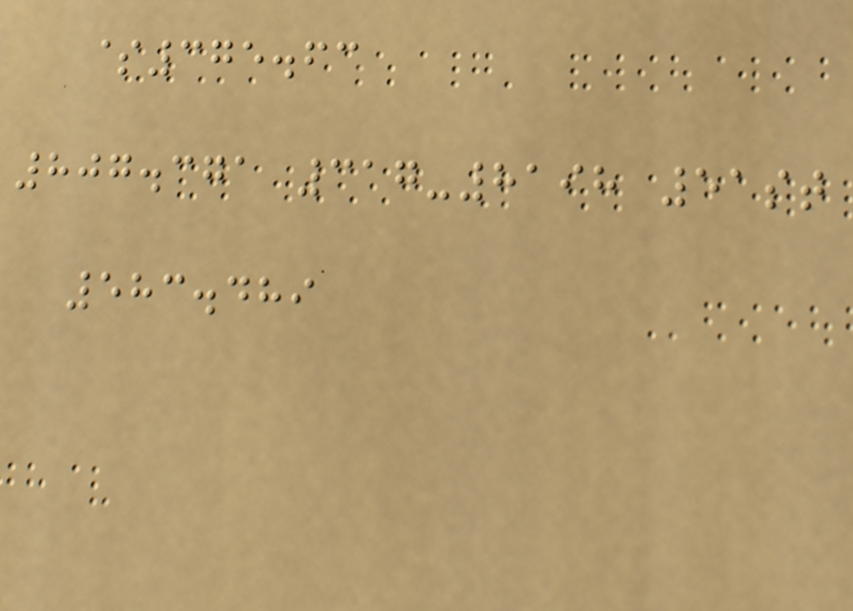$375.63
807.371 317-8198 51st
583.489
